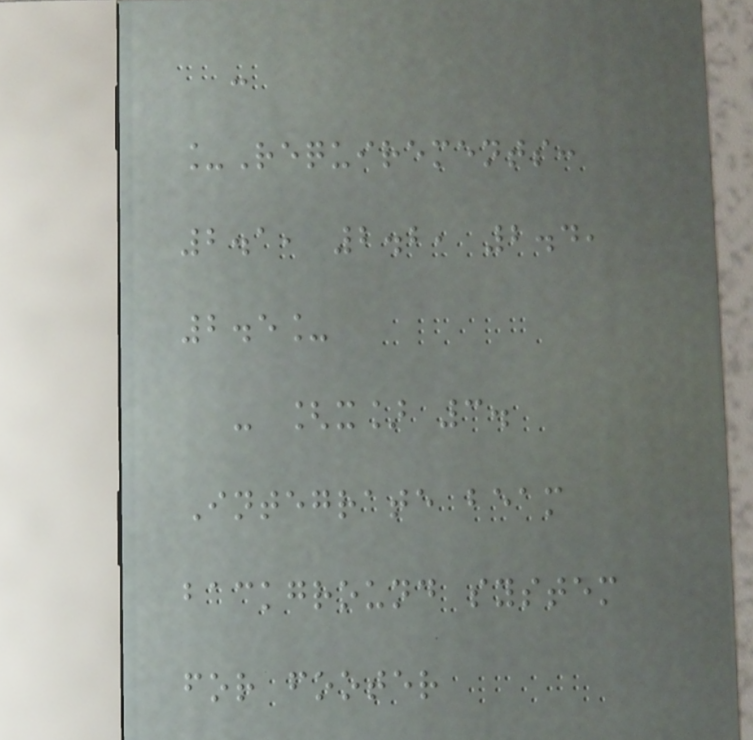-
_Requirements:
2.1, 2.2, 2.4,
2.5_
- [x] 3.
Integrate beam
background system
for footer
